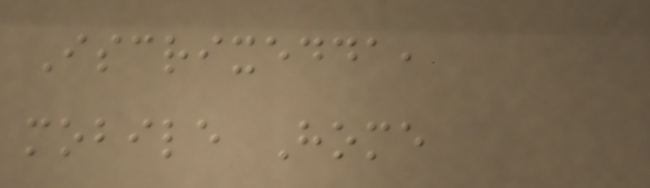Iscrixedda,
mobile Home
